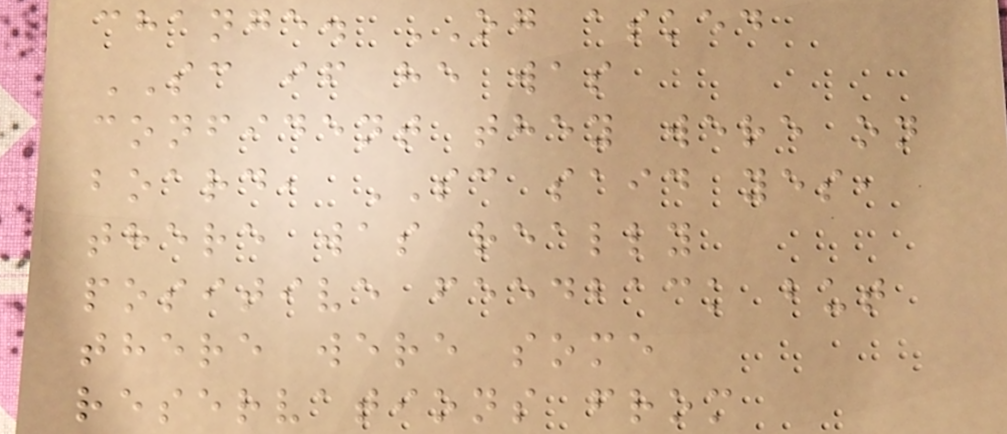change. OG asked
SC if he was
confident they were on
board, SC said yes,
there was really
positive feedback but
there were some
reservations from
